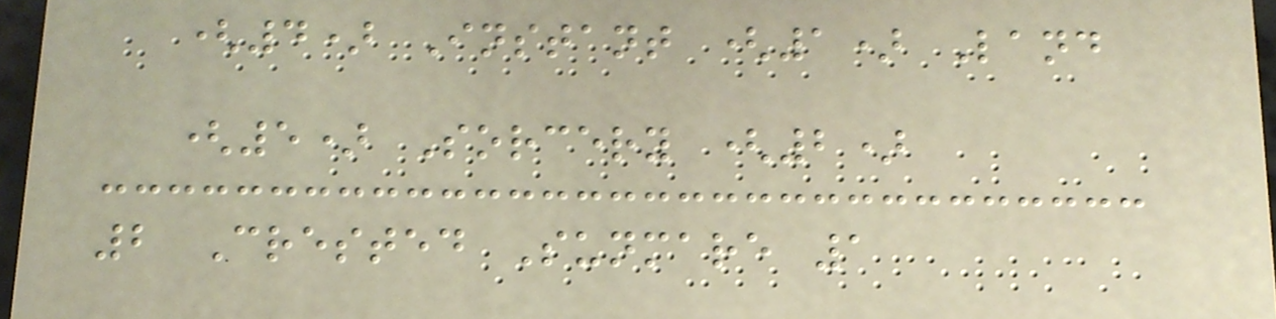(4) Instant (1) Land
(5) Sorcery (2)
2 Crested Sunmare 1
